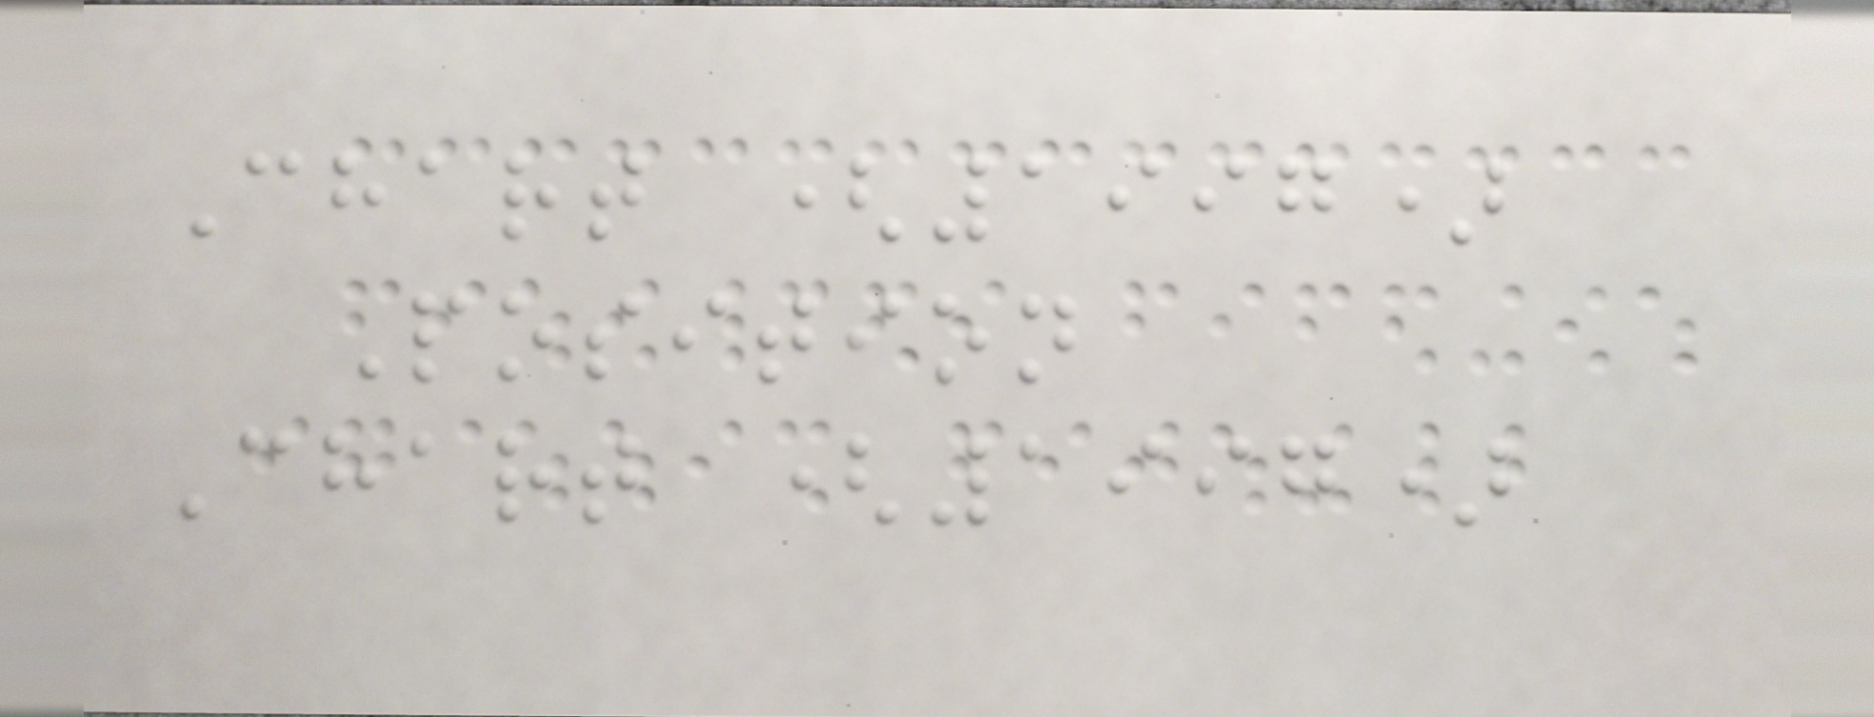Chart (1997)
Position
Chart (1997)
